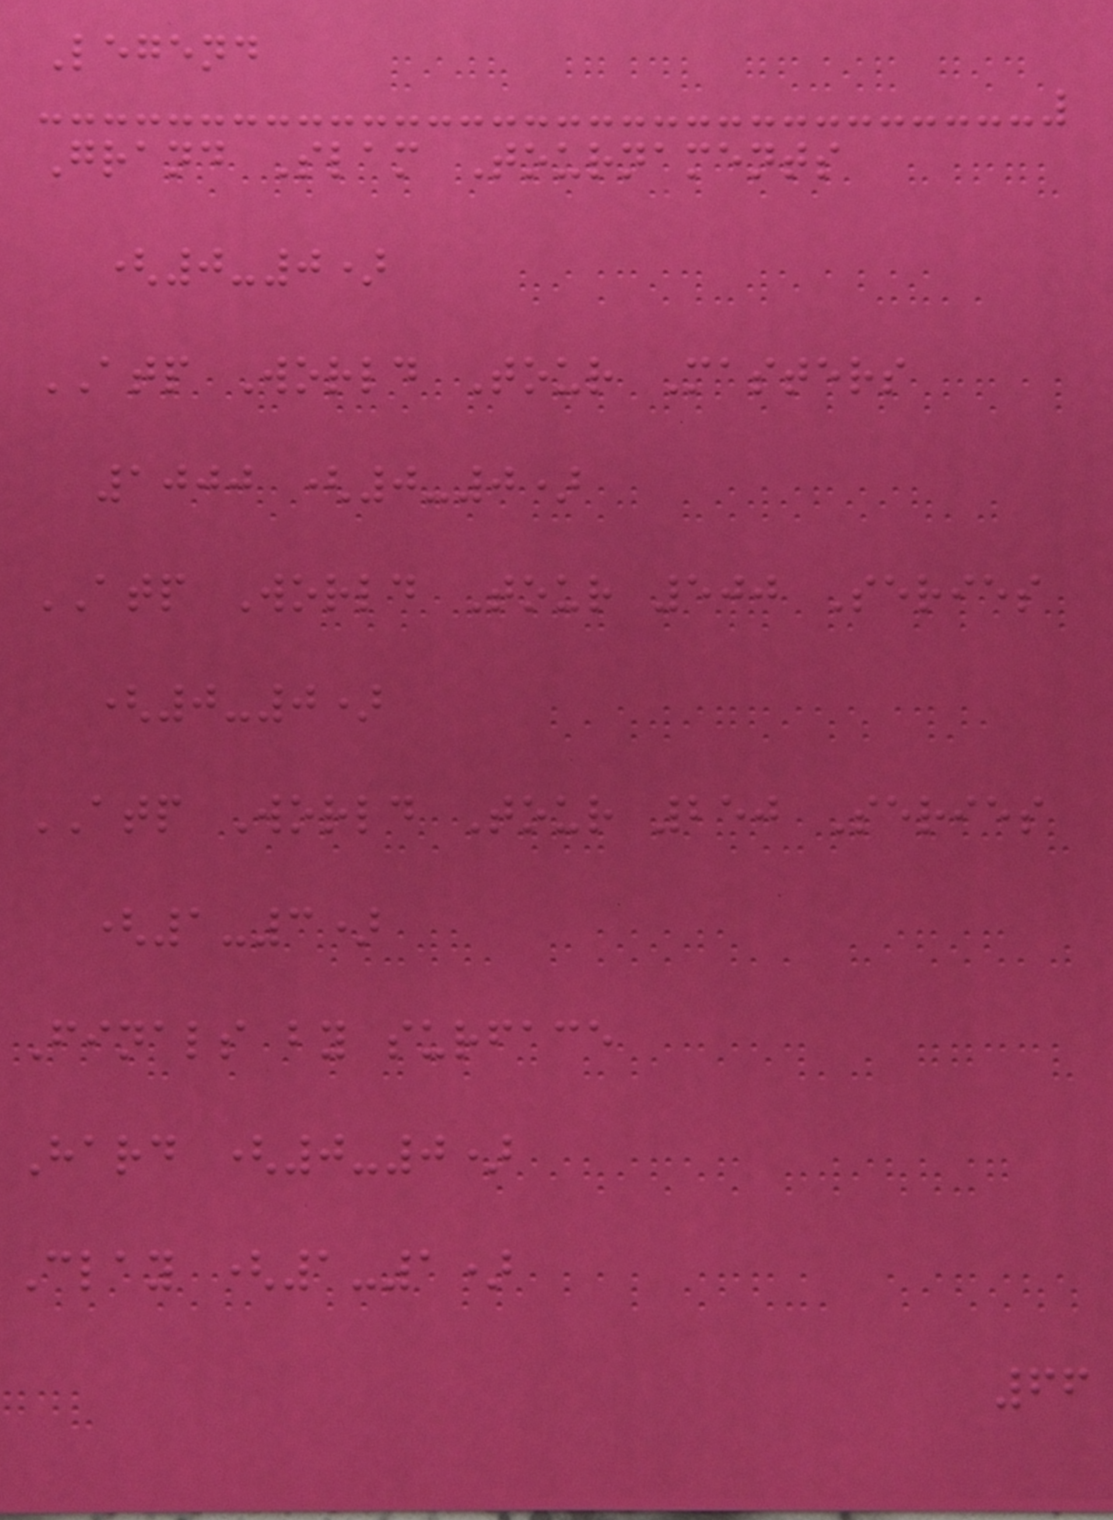Legend
Grand Slam Tournaments
(0-0)
ATP World Tour Masters
1000 (0-0)
ATP World Tour 500 Series
(0-0)
ATP World Tour 250 Series
(1-3)
Finals by surface
Hard (0-0)
Clay (1-1)
66
